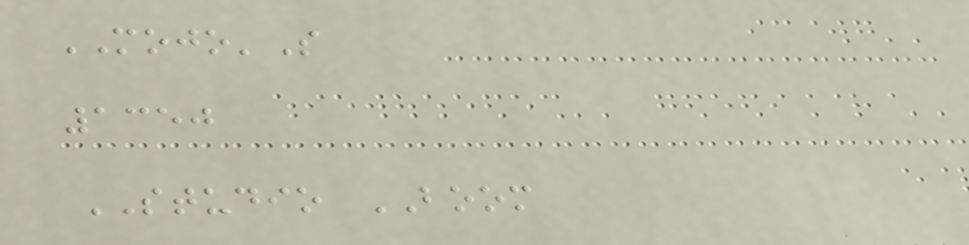MOJO'S
1350
STUDIO BOOM
